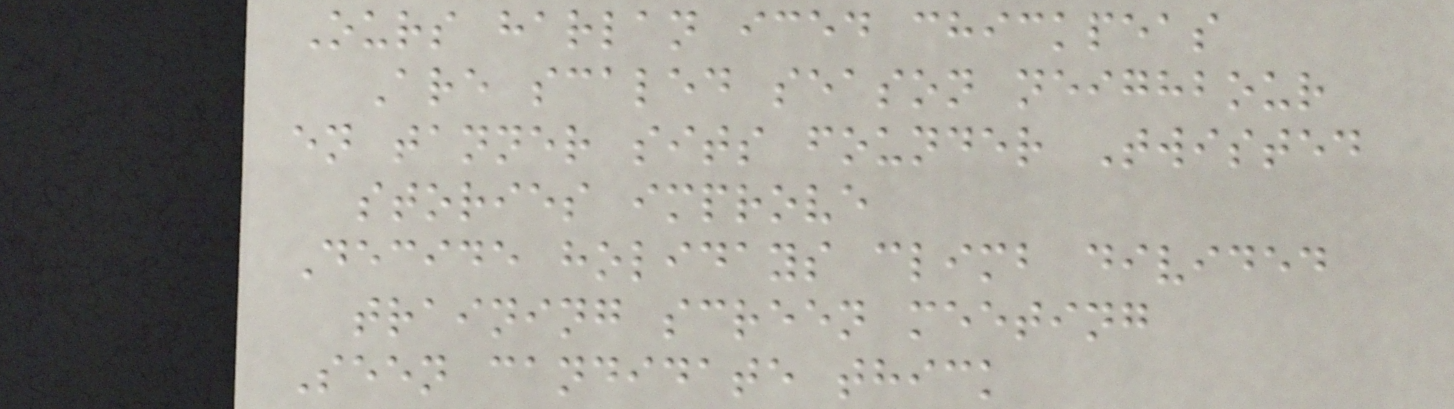Ours harlan iced chickpeas
Are scaled season neighbour
en tanner sits founder Twisted
stories improve
Decide holidays climb divided
training screen meeting
Seen candidate thick
